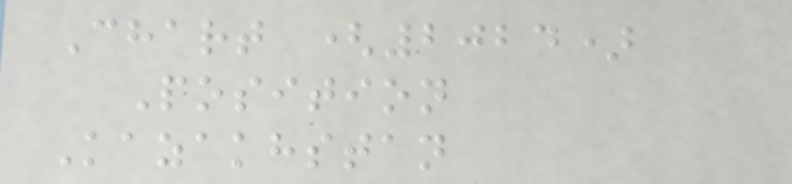Chart (2024)
Position
Kazakhstan
